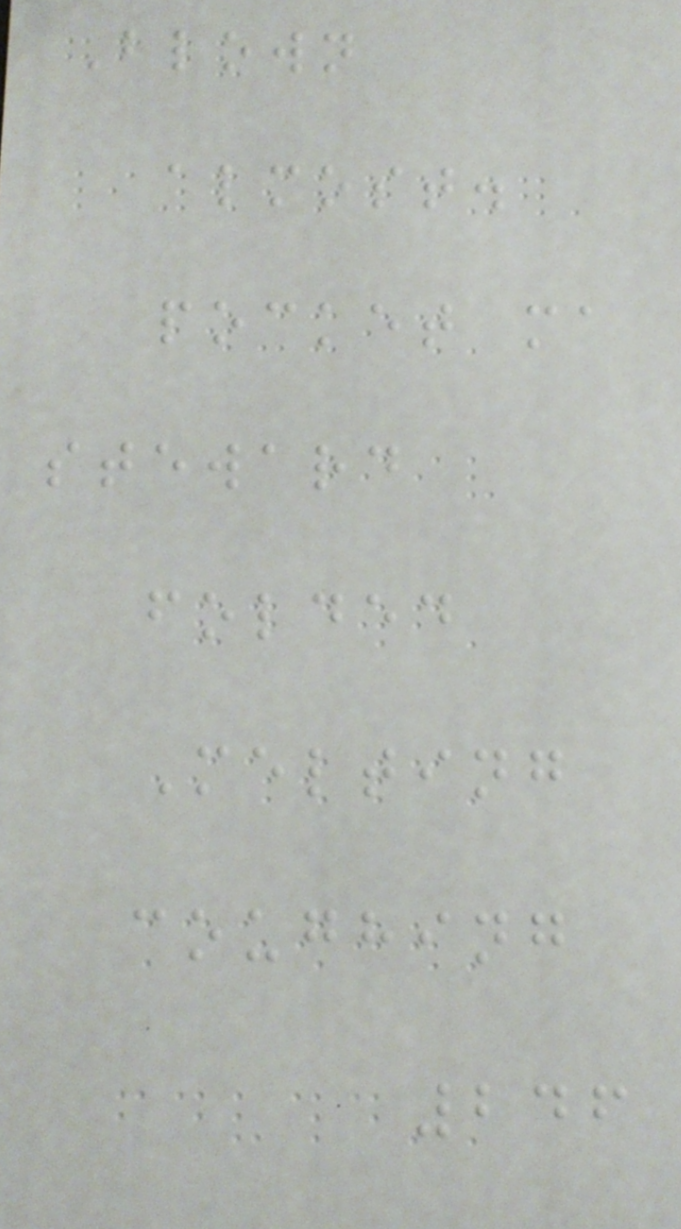Blown
almost.
pocket ma
steward
folded
Melting
coughing
246
